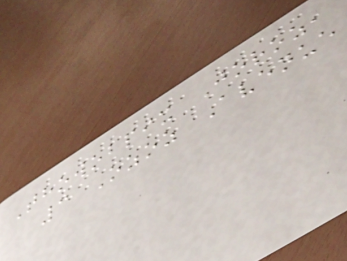Thowobpix Joroz,
3 Ozoz Avenue
